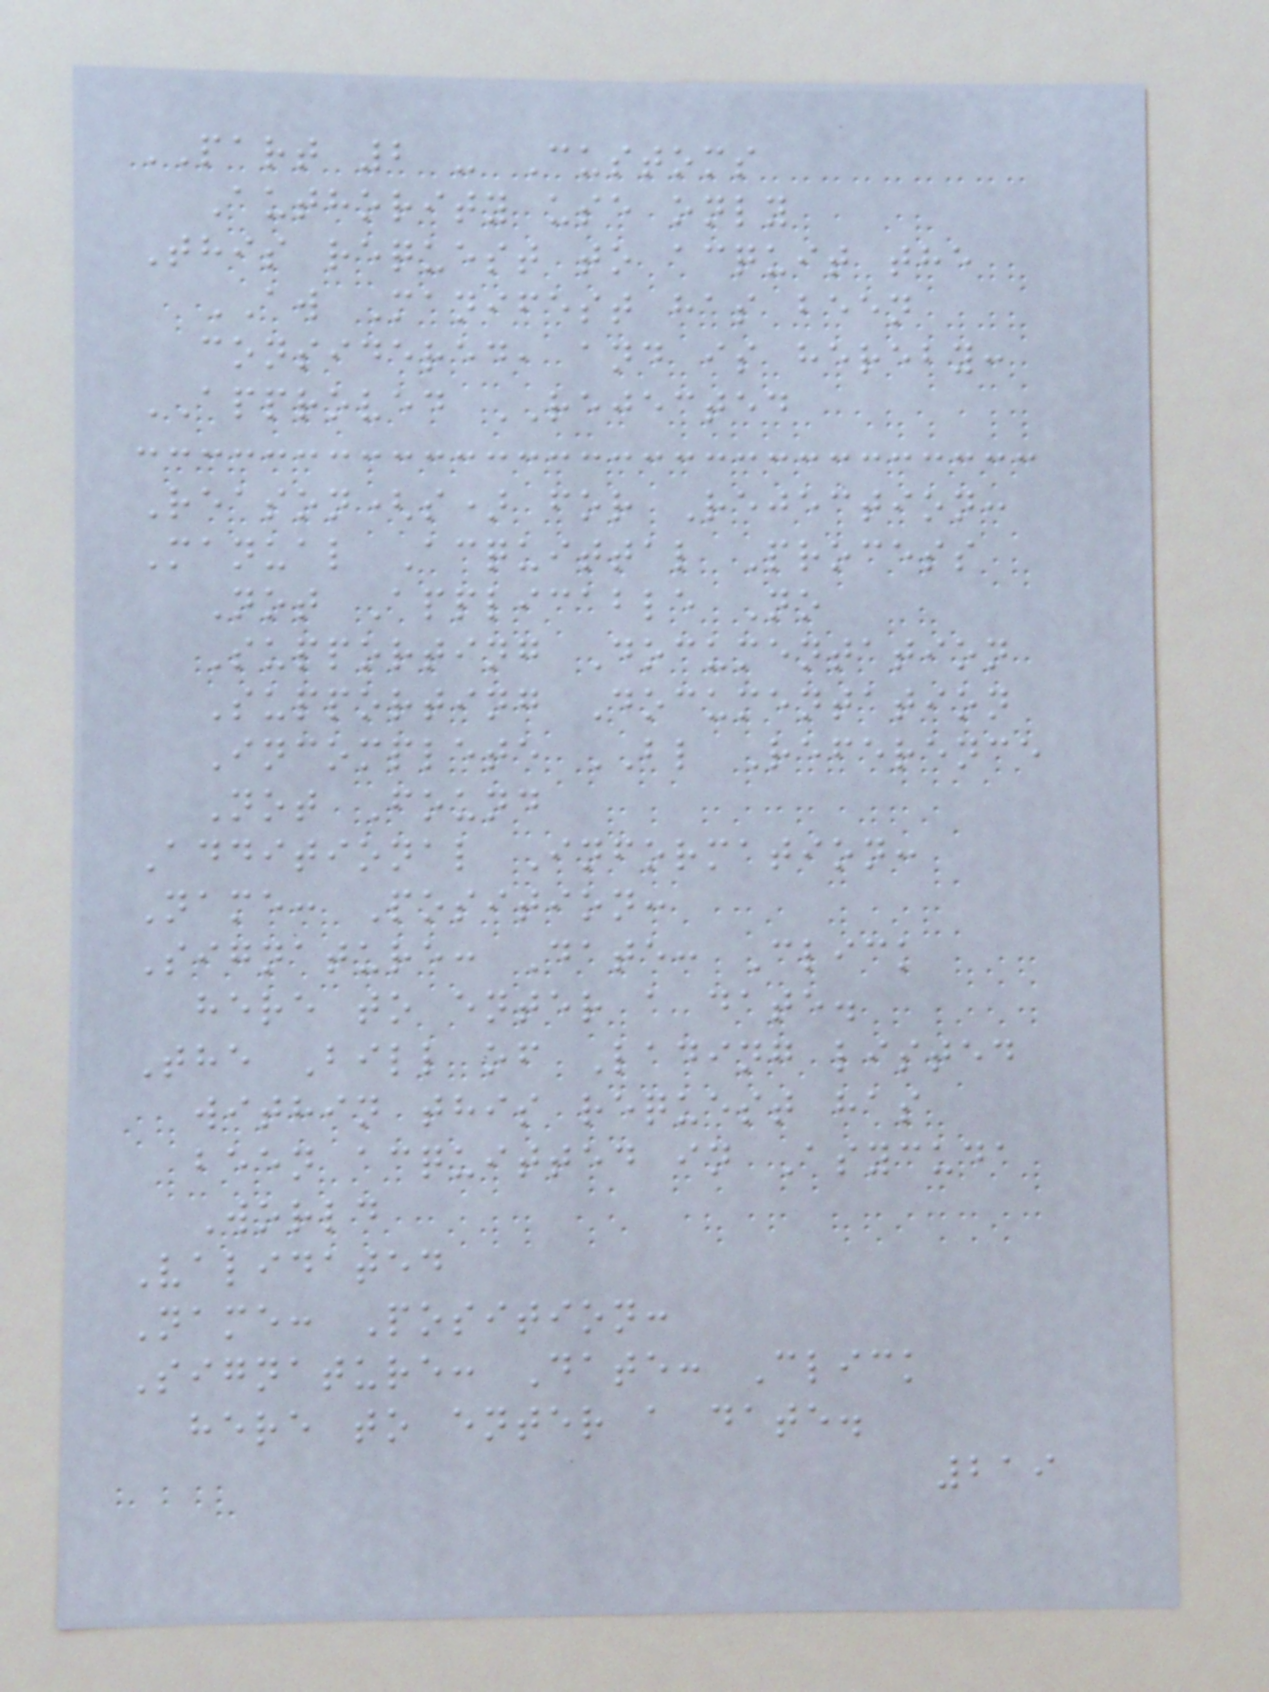PART 2 - Customs
Authority use only
This request to acquit the
AW Manifest has been
considered, and is hereby:
APPROVED REJECTED
Reason(s) for Rejection:
Manual Acquittal Process
Not Applicable No
Supporting Documentation
Supporting Documentation
Incomplete BL Reference
Not Found
Additional Information:
Name: Position:
Signature: Date: Click
here to enter a date.
The Bill of Lading listed
within this request has
been acquitted in Asycuda
World
Validated
Name: Position:
Signature: Date: Click
here to enter a date.
219
